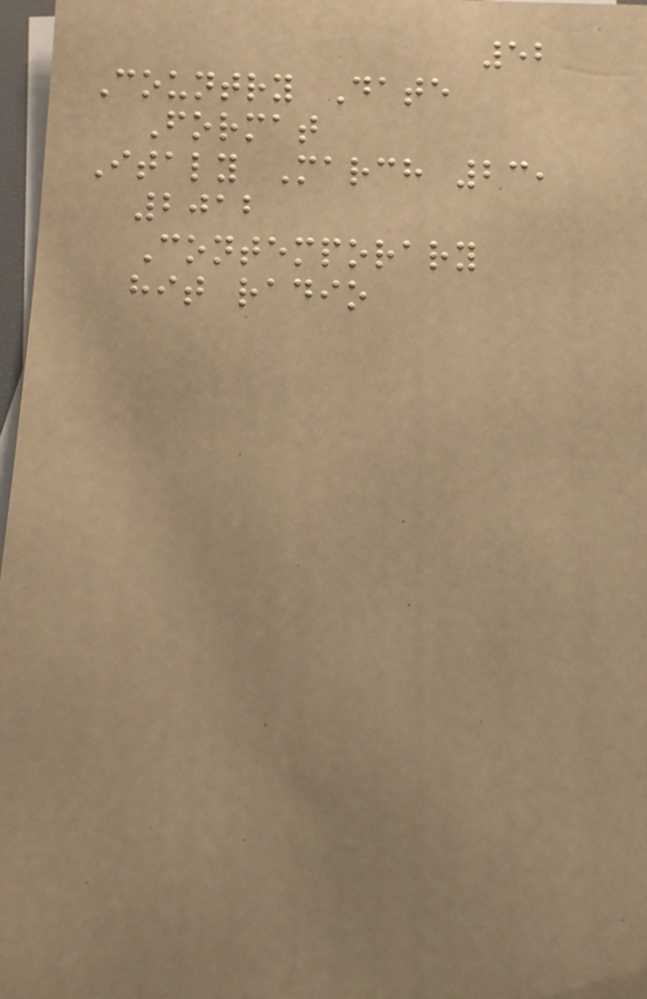52
Country Date
Format
Italy March 23,
2012
Contemporary
hit radio
